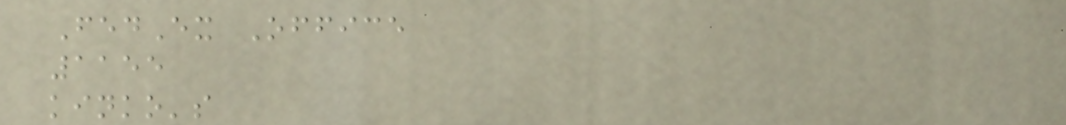FedEx Office
1155
kinko's
